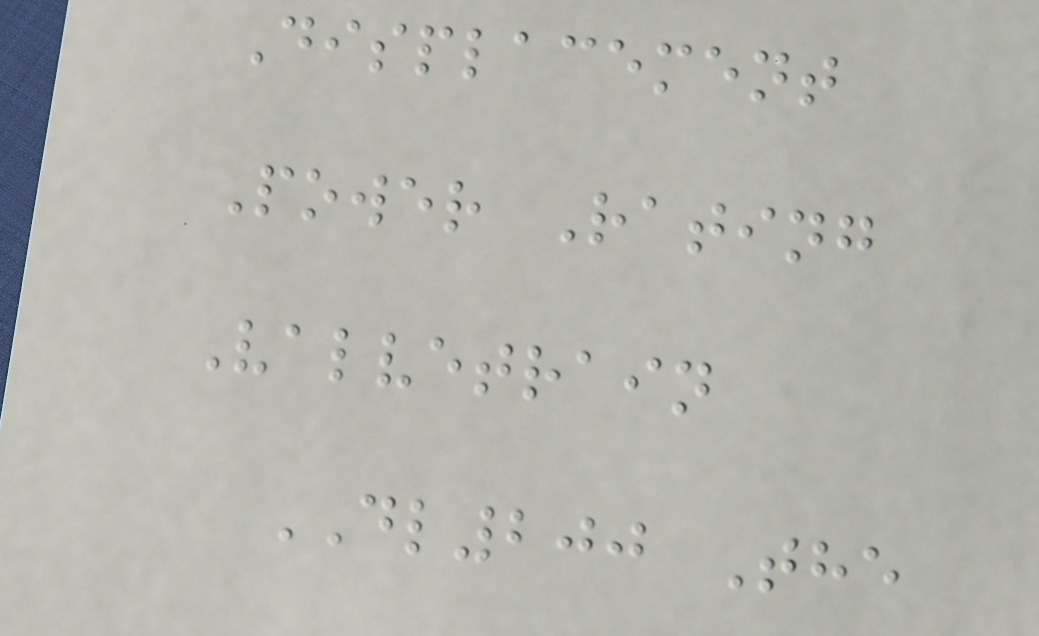Displacement
Power Rating
Valvetrain
DL200 The
